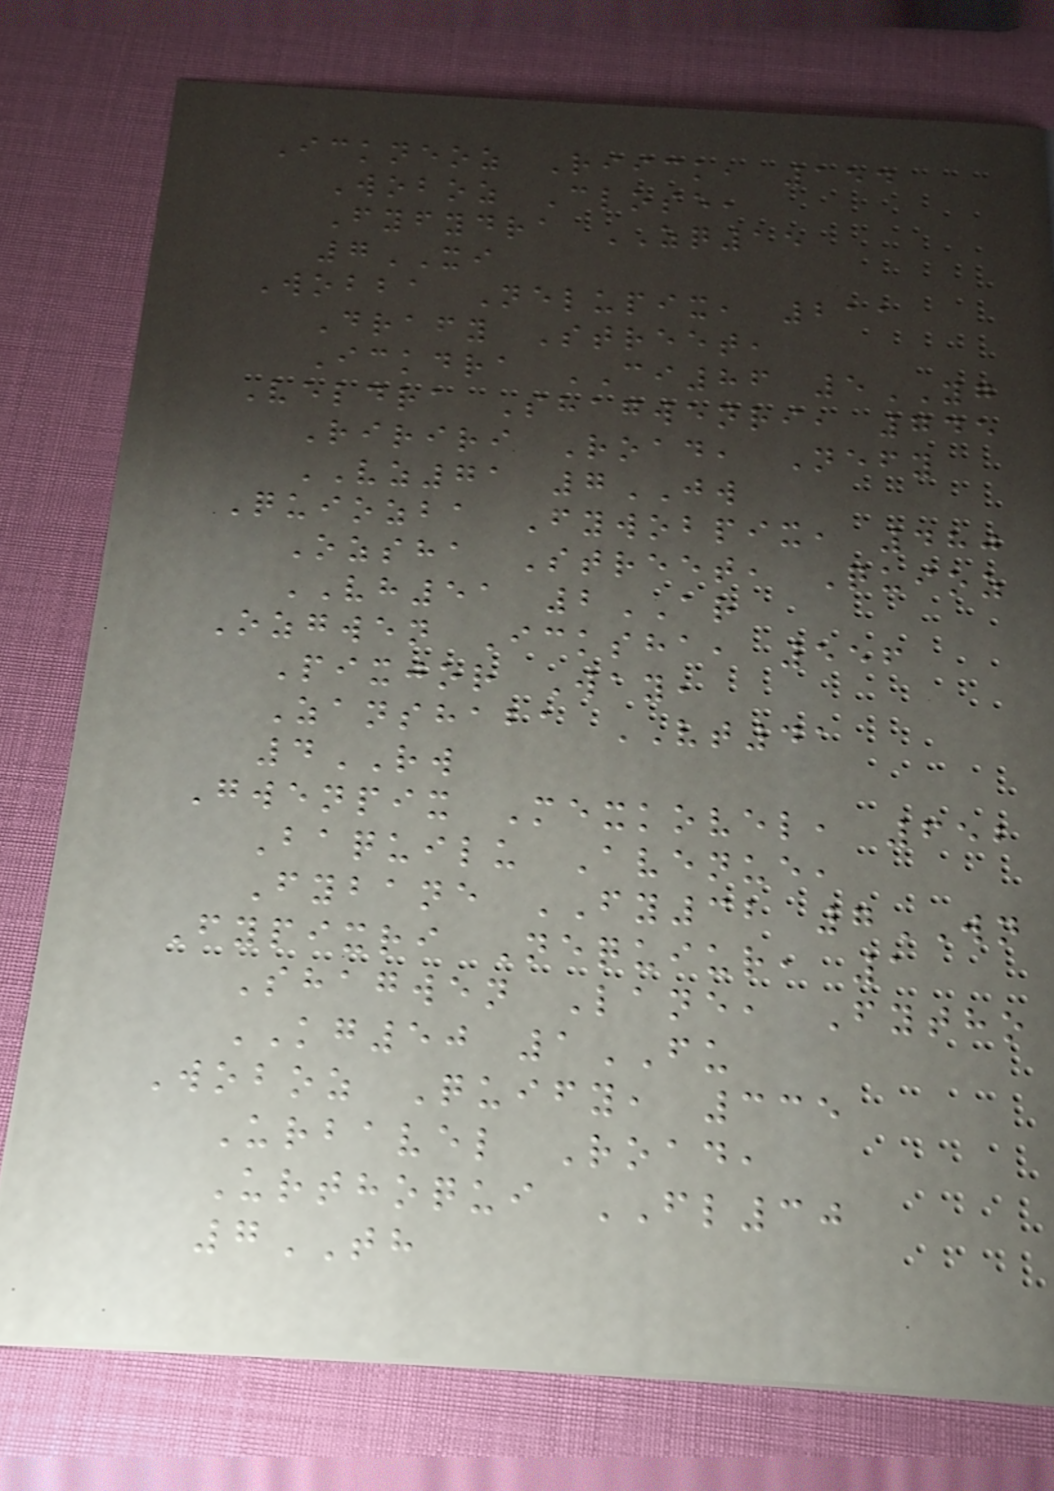Ickneoz Riick, 154
Woboz Close,
Fyfydra ZQ15
7XI
Wobba Nelupix, 211
Drafy Street,
Ickdra CI86 5YG
Veldra Shagwenri, 745
Ririri Road, Nefy
VZ71 7JW
Quiozba Fywobpix, 480
Ozsha Street, Quioz
VH51 2AR
Ozgwen Icksha, 556
Pixjor Way,
Zanshaba VT41
4RW
Gwenpix Mexkovel, 652
Baquilu Avenue,
Fybane FY32 7WN
Fypixri Nequiur, 1
Shagwen Lane, Fytho
KG50 1FU
Woboz Quify, 335
Urbavel Road,
Urthoqui FL30
7TH
